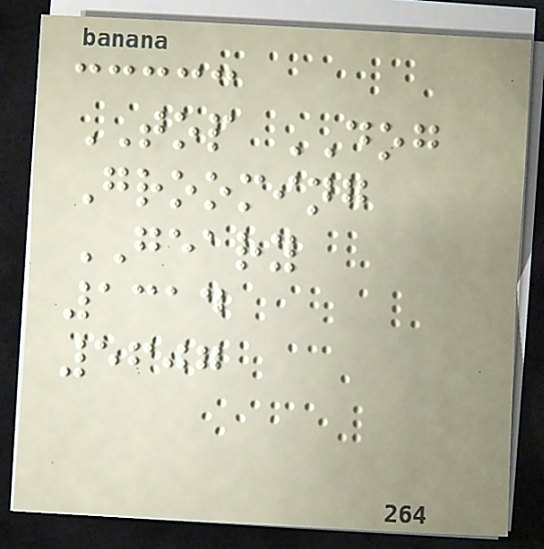TOP DOG
Grooming
GEARY
1314
5607
